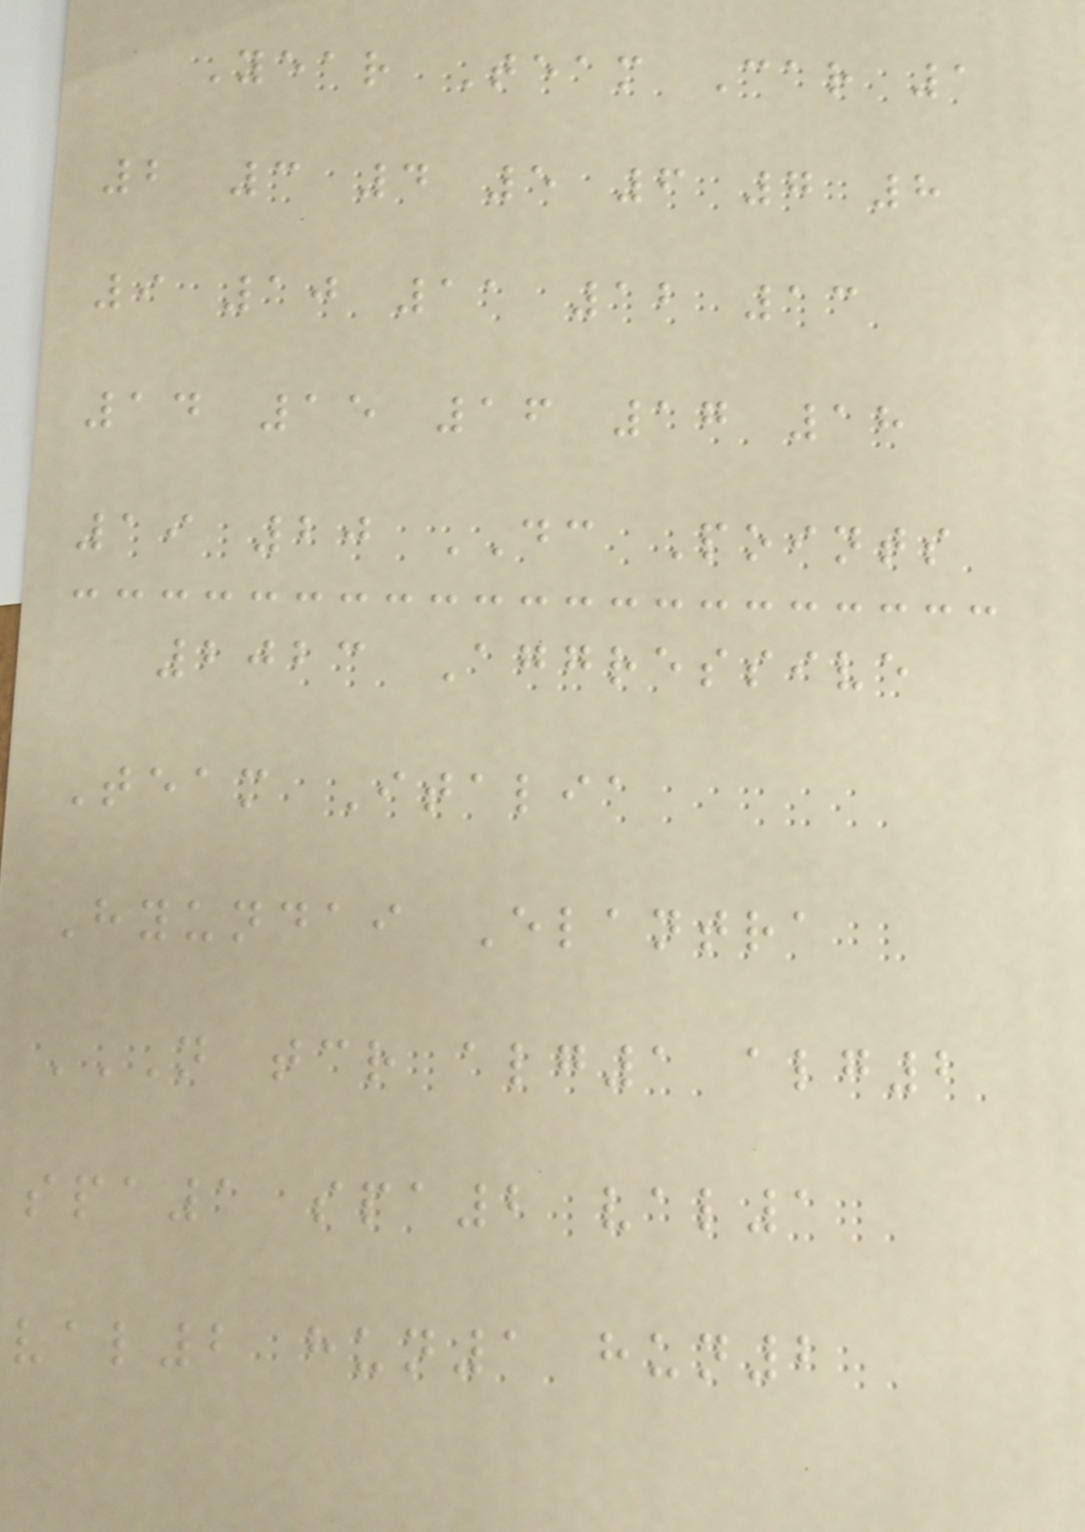Year Team Car 1
2 3 4 5 6 7 8
9 10 11 12 13
14 15 16 17 18
19 20 DC Points
2023 Aggressive
Team Italia
Hyundai Elantra
N TCR ALG1 ALG2
SPA1 SPA2 VAL1
VAL2 HUN1 HUN2
